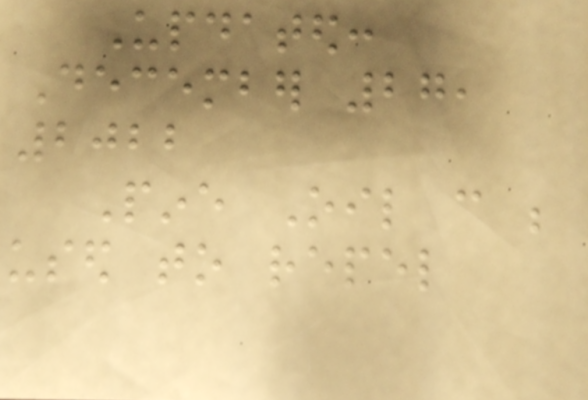Updated:
December 27,
2022
Pine Oil can be
used to repel
